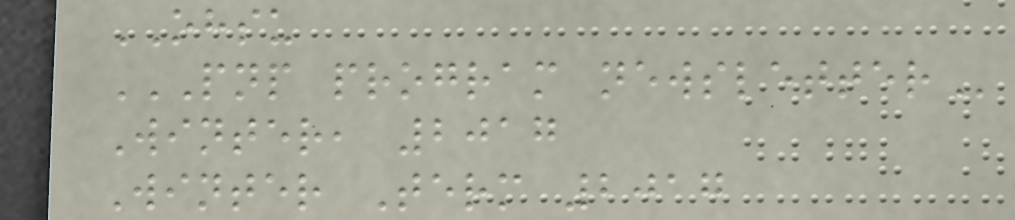OHSU
PNP PROGRAM NEWSLETTER
Winter, 2017
Winter Term 2017
